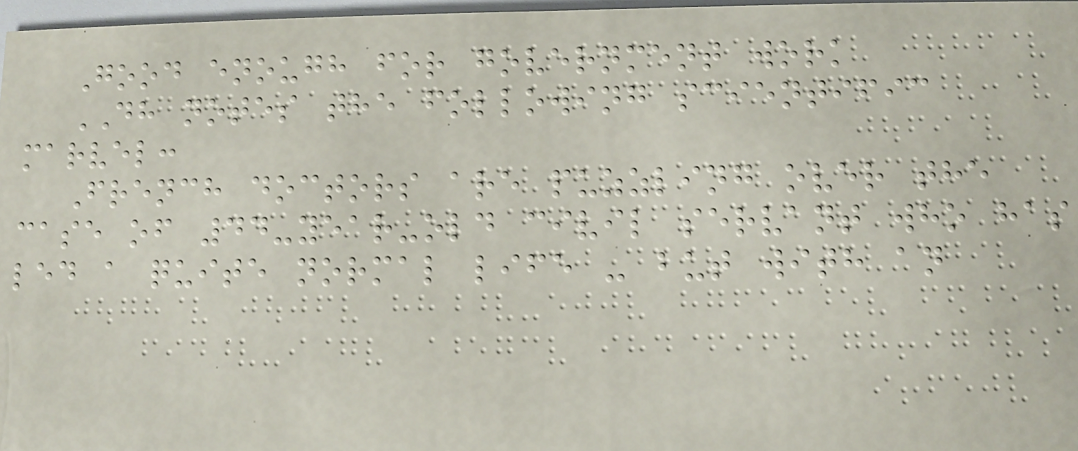Good enough for government work
DH notes the following scientific
marvel:
French doctors are puzzling over the
case of 44-year-old civil servant who has
led a quite normal life - but with an
